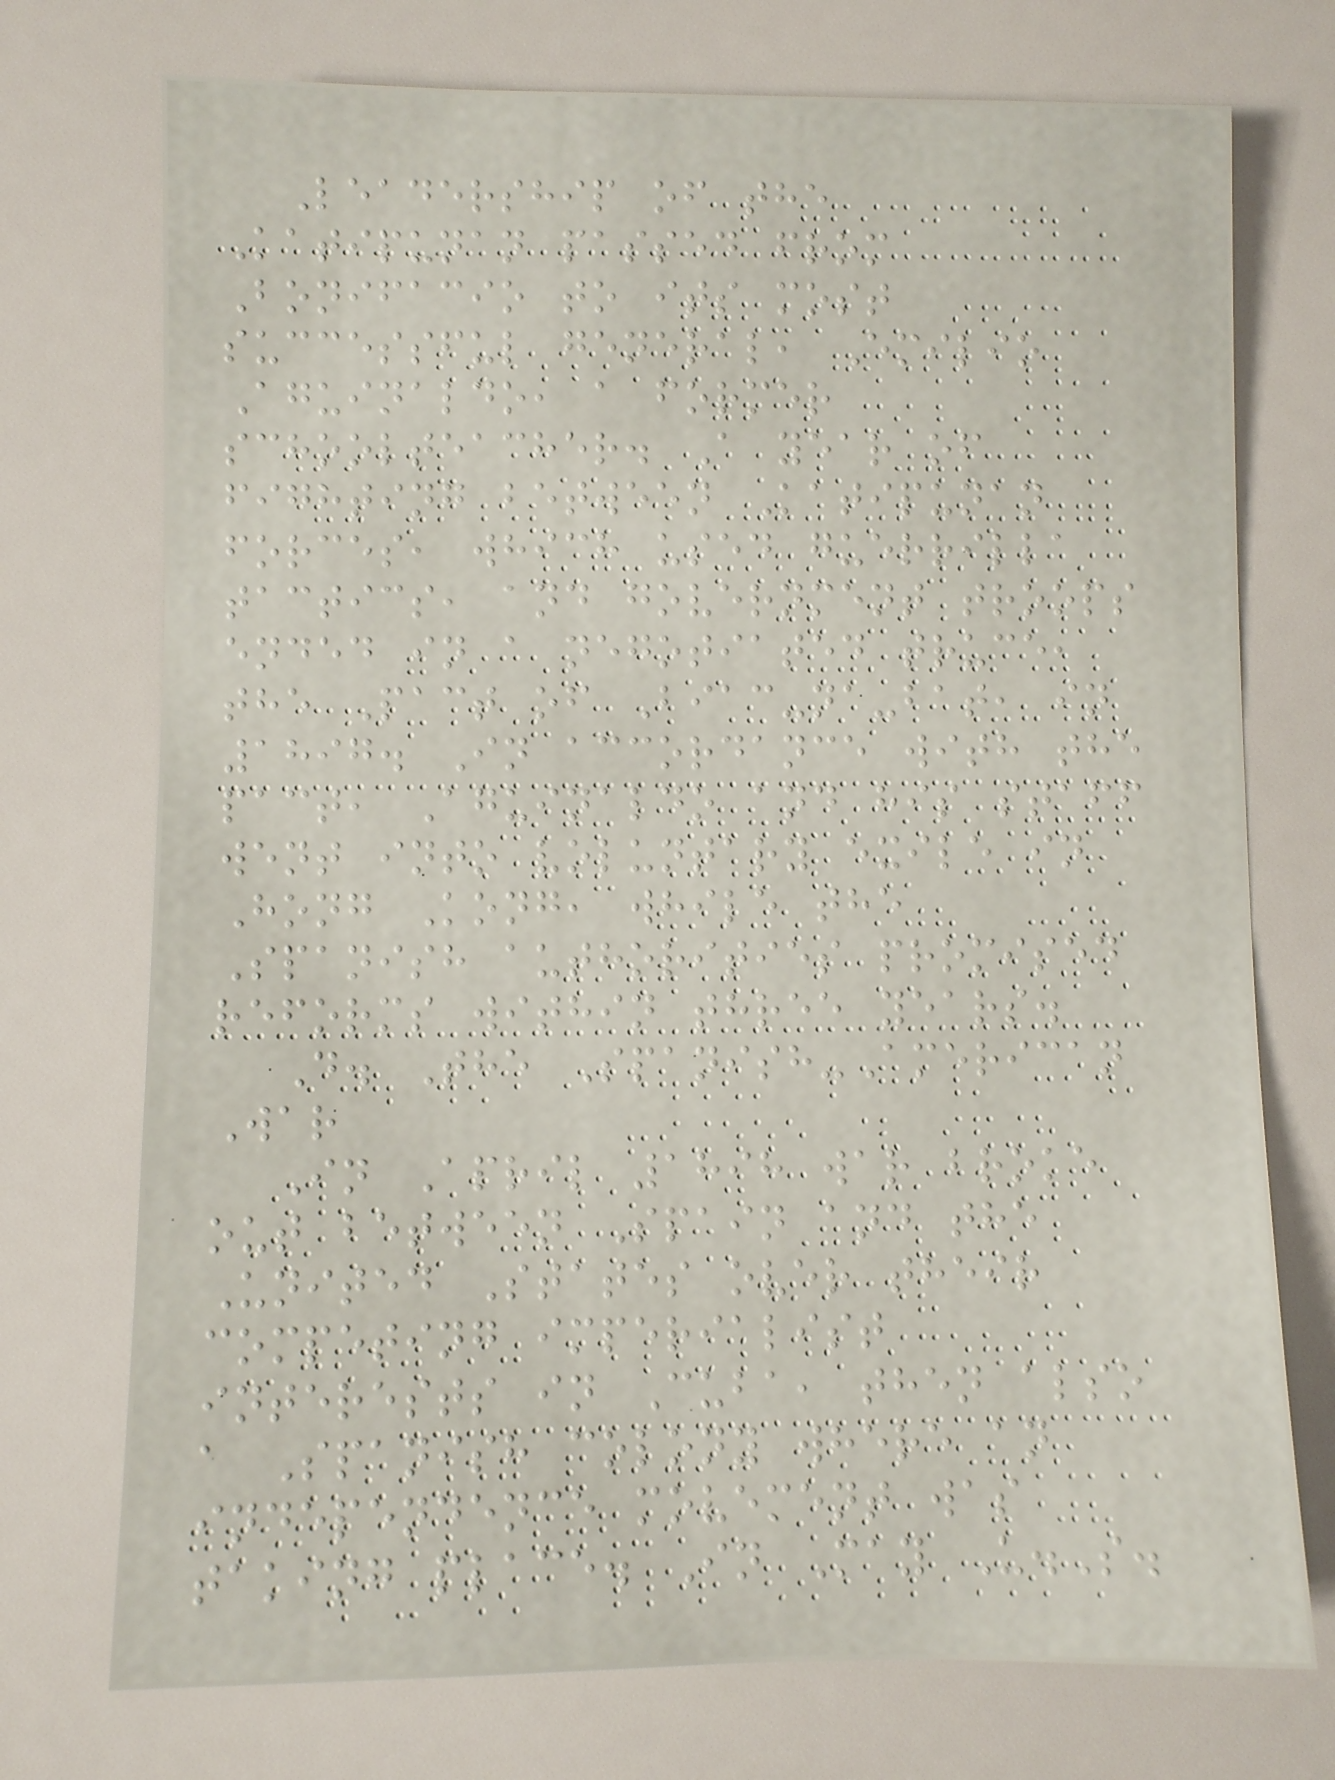Leadership of the
Katipunan passed from
Bonifacio to its most
successful general, Emilio
Aguinaldo, a former
schoolteacher. A year of
fighting between Katipunan
forces, which used guerrilla
tactics, and government troops
ended in a negotiated truce,
the Pact of Biac-na-bat, in
1897. In accordance with the
pact, Aguinaldo and his staff
went into voluntary exile in
Hong Kong, while the
Spanish authorities promised
reforms within three years.
D. The Spanish-American
War
In April 1898 war broke
out between Spain and the
United States over their
competing imperialist
interests in Cuba, then also
a Spanish colony where an
independence movement was
taking place. In May U.S.
